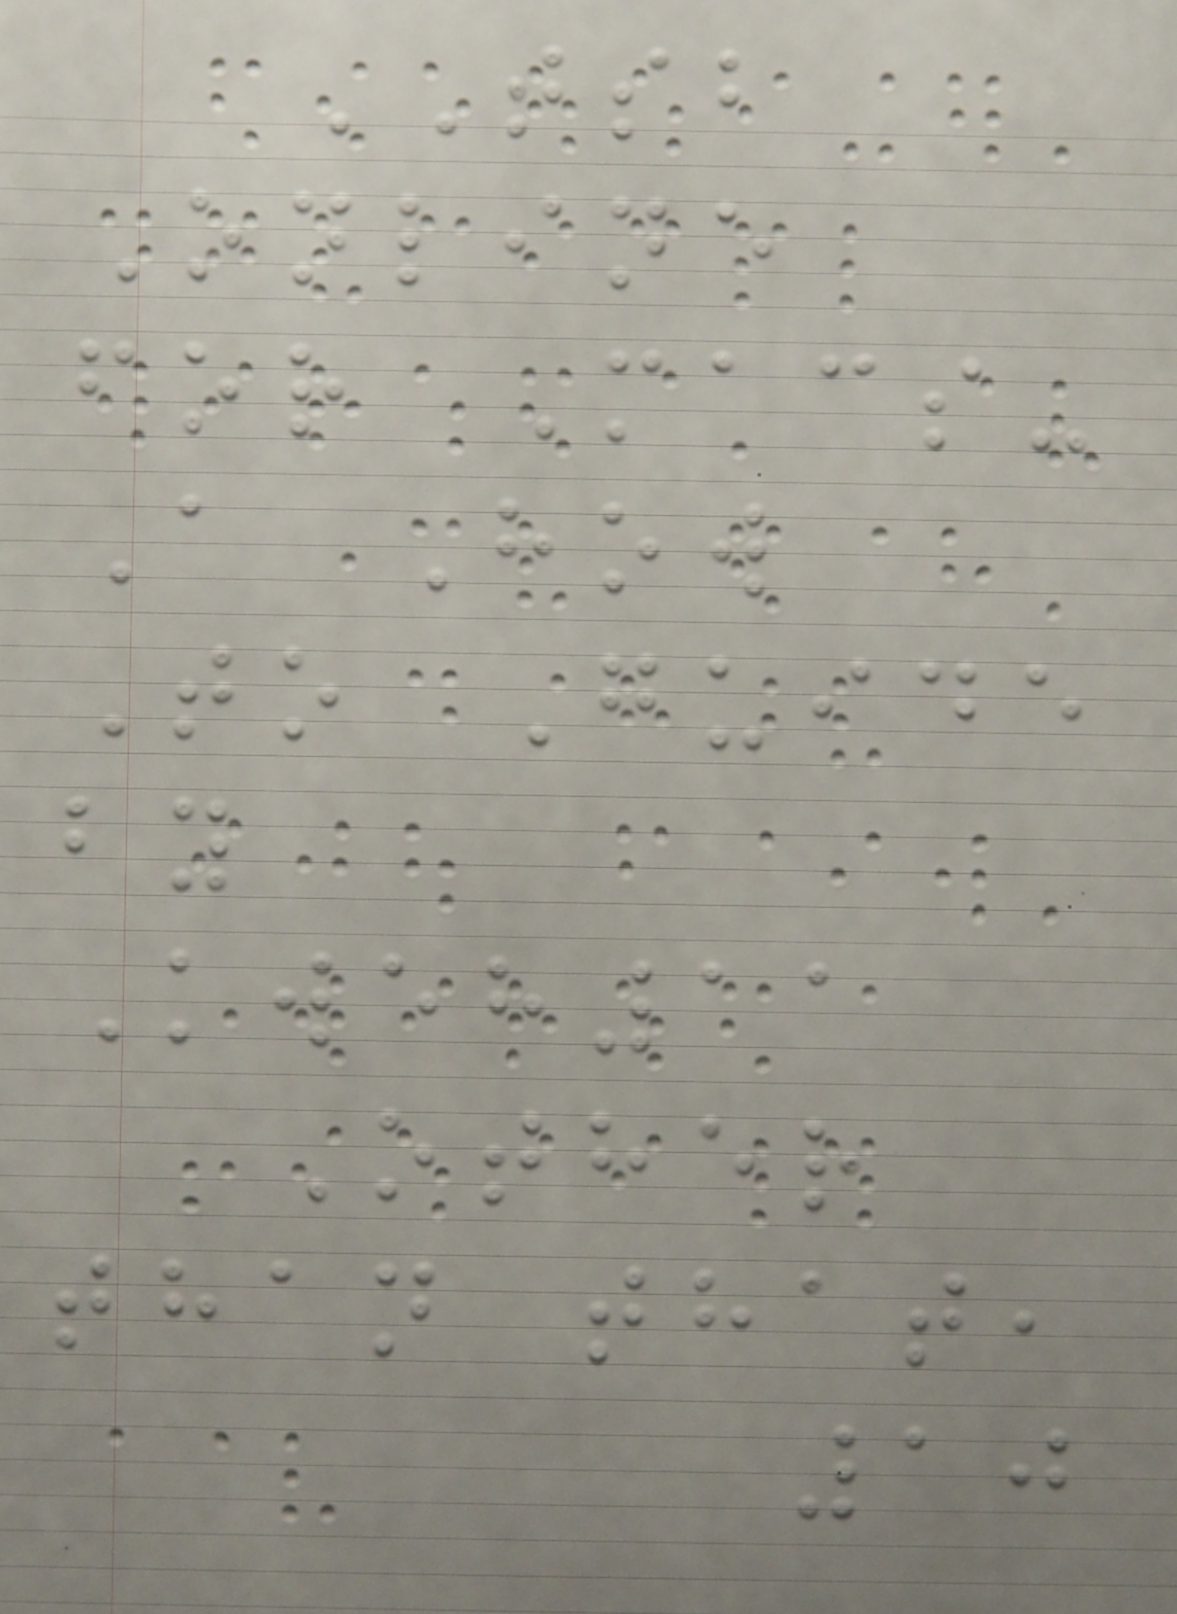TSB
Online
for Macs-
A How
To Guide
by
Kweh11
Other
than that,
10
